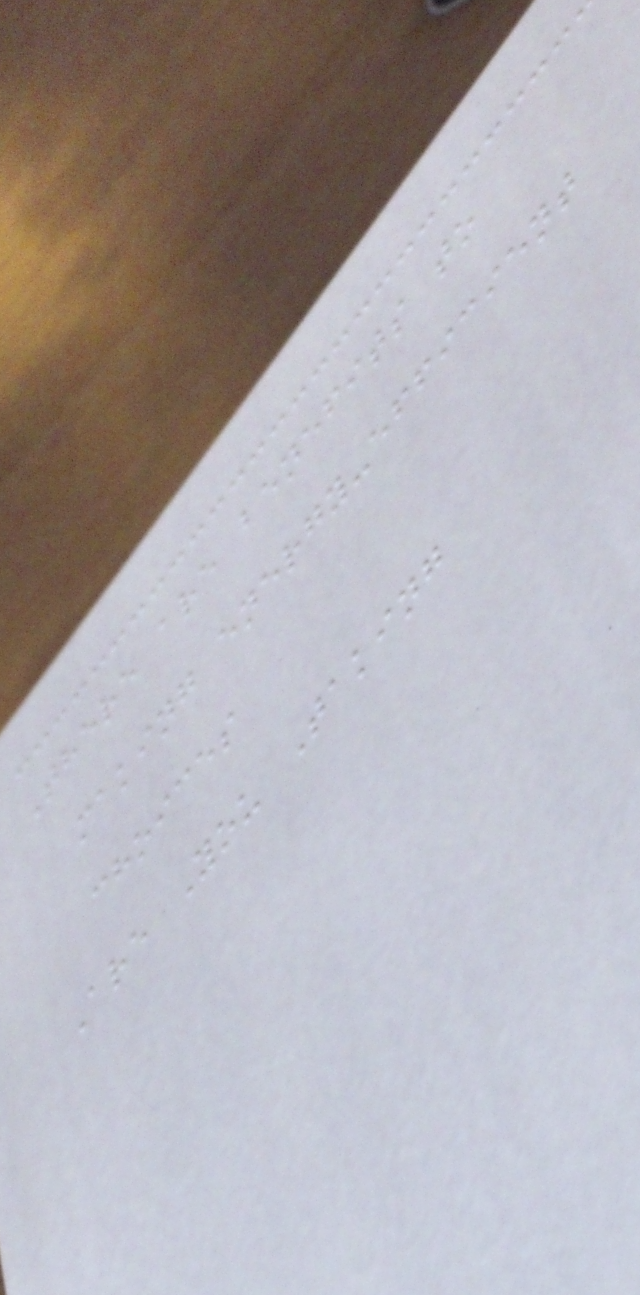There are benefits to
making energy-efficient
choices
Are You Taking
